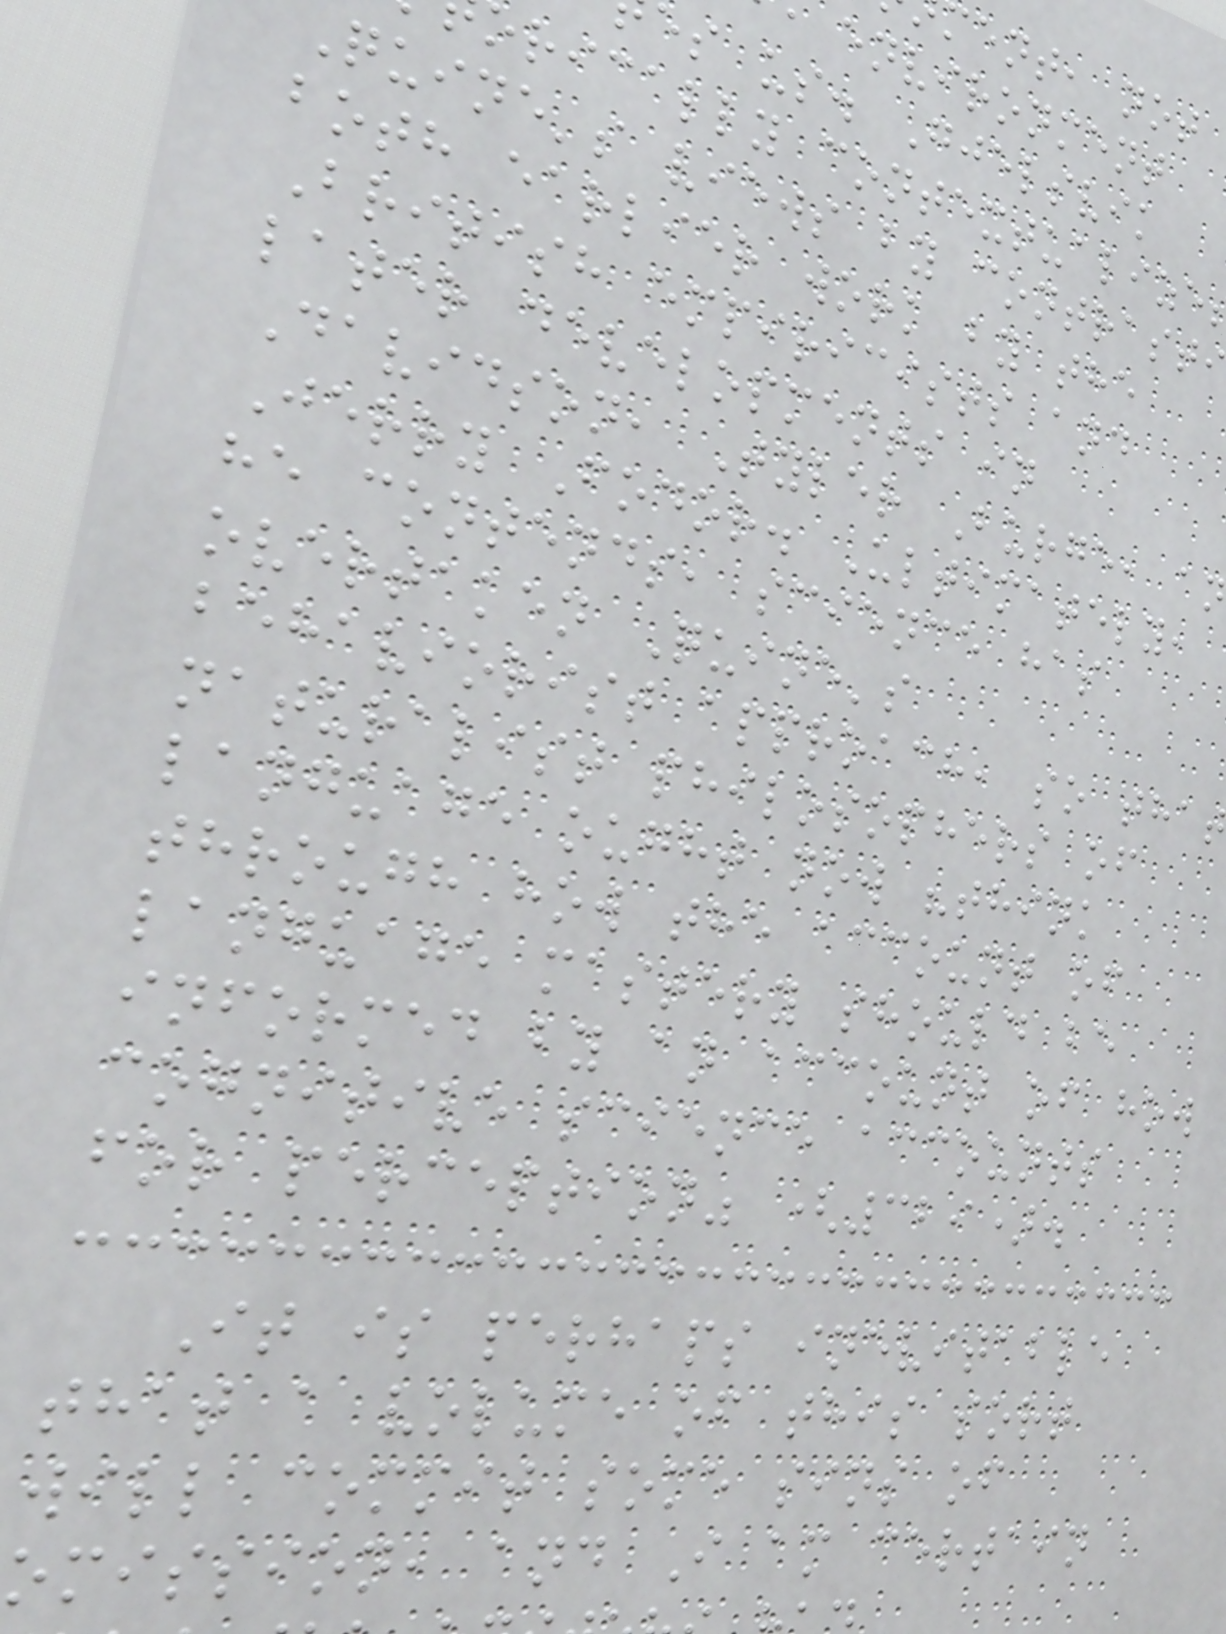ment, not
environment
es us. Gjelsvik
orically contextualize
Quine's views by contrast
both earlier work by the
British empiricists and
later developments in
Davidson, Tyler Burge, a
Jerry Fodor. Ultimately,
he contends, science has
overtaken Quine's
behaviorist approach, so tha
naturalist philosophers of
language ought now "think
through how the account of
language mastery should be
informed by an account of how
cognitive science accounts
for perception" (329).
It is perhaps inevitable
that a volume of this sort
will commit some sins of
omission, and I am certain
